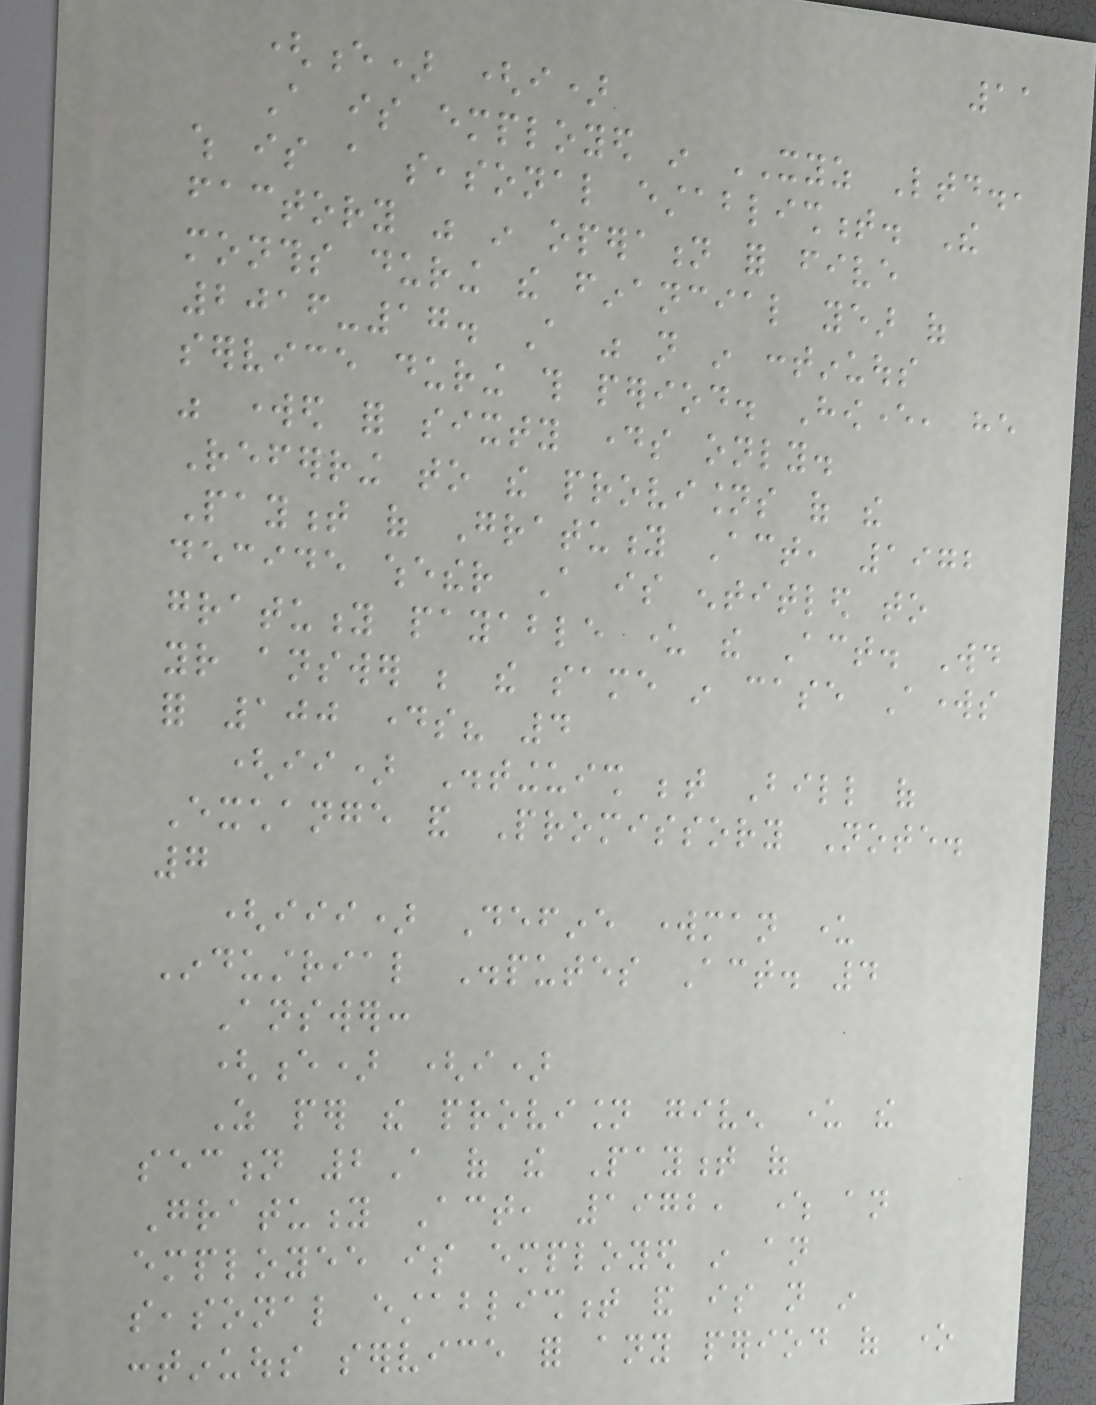11
(e) (i)
A is employed in XYZ Ltd.,
which is a seasonal establishment. The
factory was in operation for five
months during the financial year of
2016-17. A was not in continuous
service during this period. However, he
was worked for sixty days only.
Referring to the provisions of the
Payment of Gratuity Act, 1972
decide whether A is entitled to
gratuity payable under the Act. Would
your answer be the same in case Aworks
for 100 days? 4
(ii) Distinguish between Bill of
Exchange and Promissory Note.
7
(iii) Define workman under
Industrial Disputes Act. 4
Answer:
(e) (i)
As per the provision given under the
section 2A of the Payment of
Gratuity Act, 1972, where an
employee is employed in an
seasonal establishment and is not in
continuous service for any period of one
